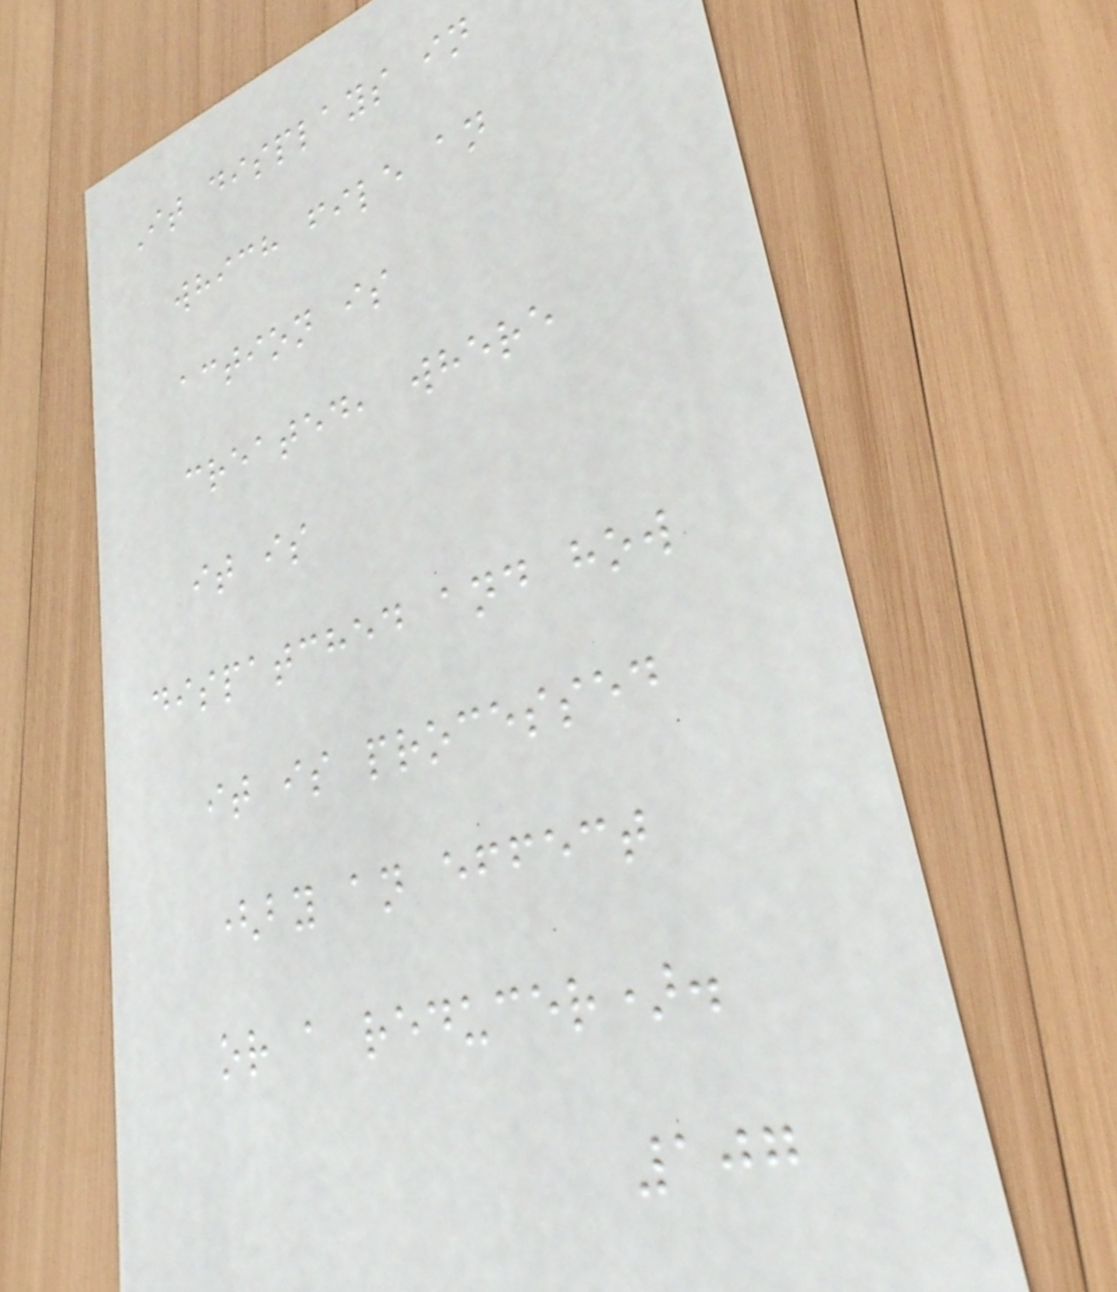It displays in
which file an
action is
created, where
it is
dispatched and how
it is processed
(by an effect
or a reducer).
107
